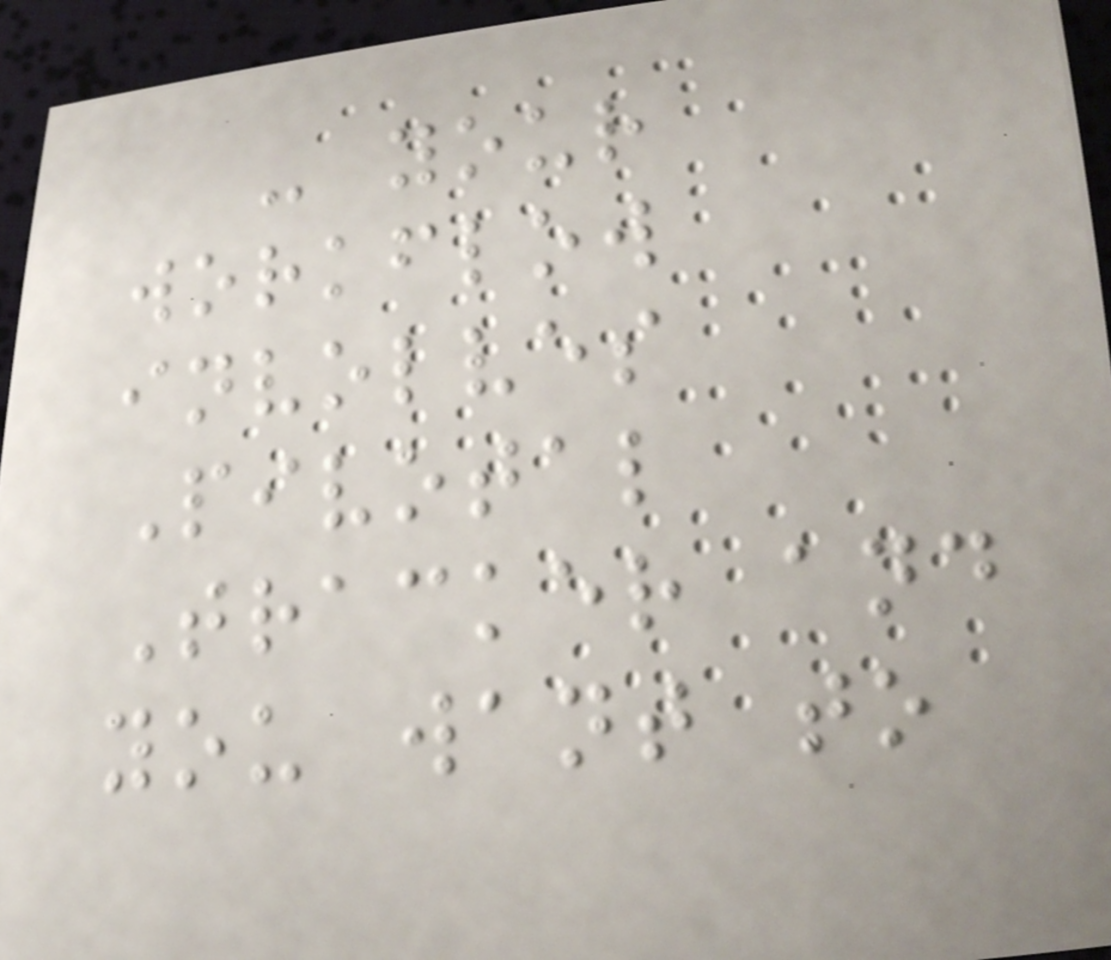- your
workflow
involves
Pivotal
Tracker and
you want to
